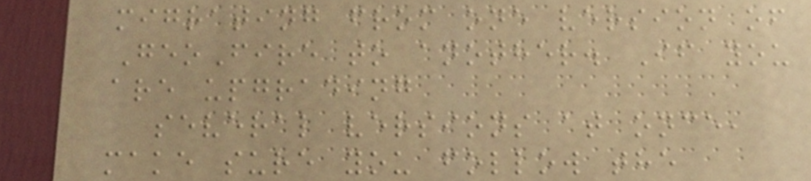migrating from one version of
GeoFire to another. If you
are upgrading
several versions at once,
make sure you follow the
